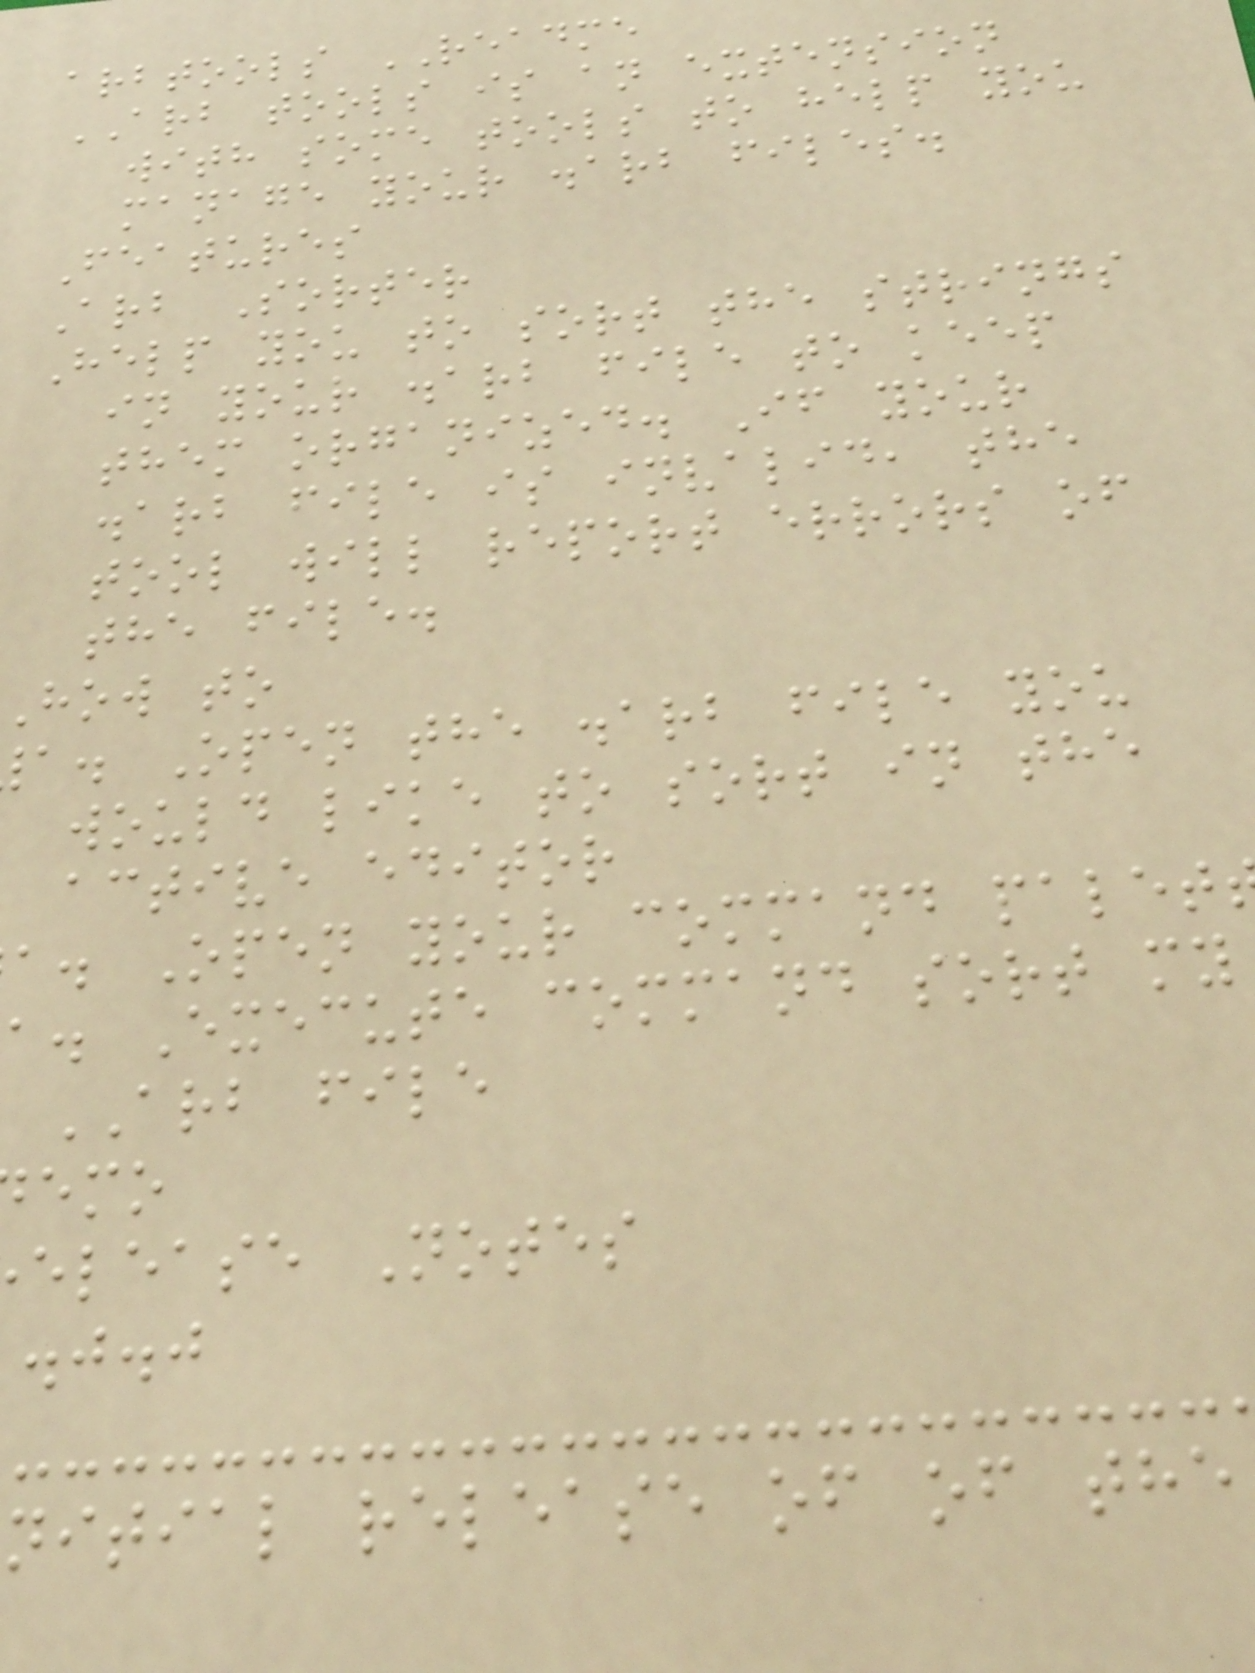arbtools README
ARB tools is an extension
with some tools to help you
manage your .arb files.
Features
Arb Sorter
Help you to sort the strings
in your .arb file to keep
them organized. If your
.arb file is invalid, the
tool will report errors of
the file.
how to
a. Open the .arb file you
would like to sort in the
active editor
a. Open your command palet
a. Execute command sort my
ARB file
elease Notes
.j.j
nitial release of of the
